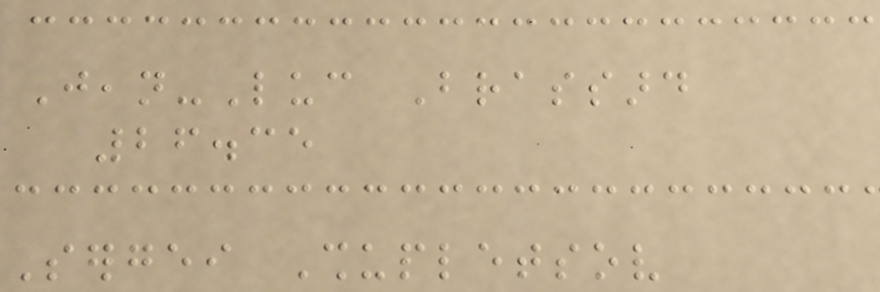Jean-Luc Brassard
26.35
Sergei Shupletsov
